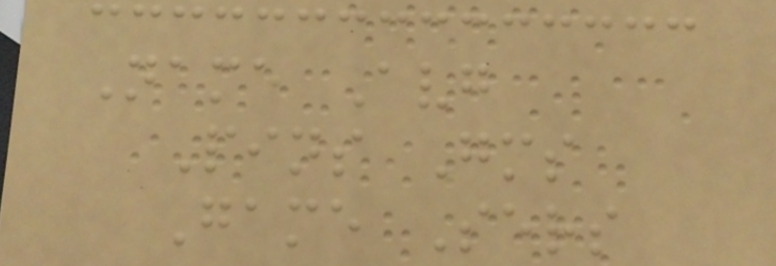Name Avg
Pins Gms
Game Sers
